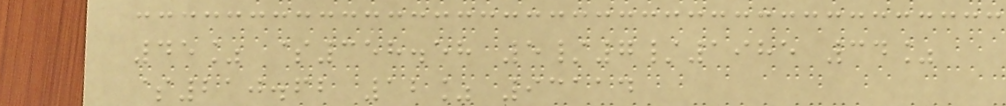45% $358.58 5/7/1985 34%
$210.62 12% 93114
